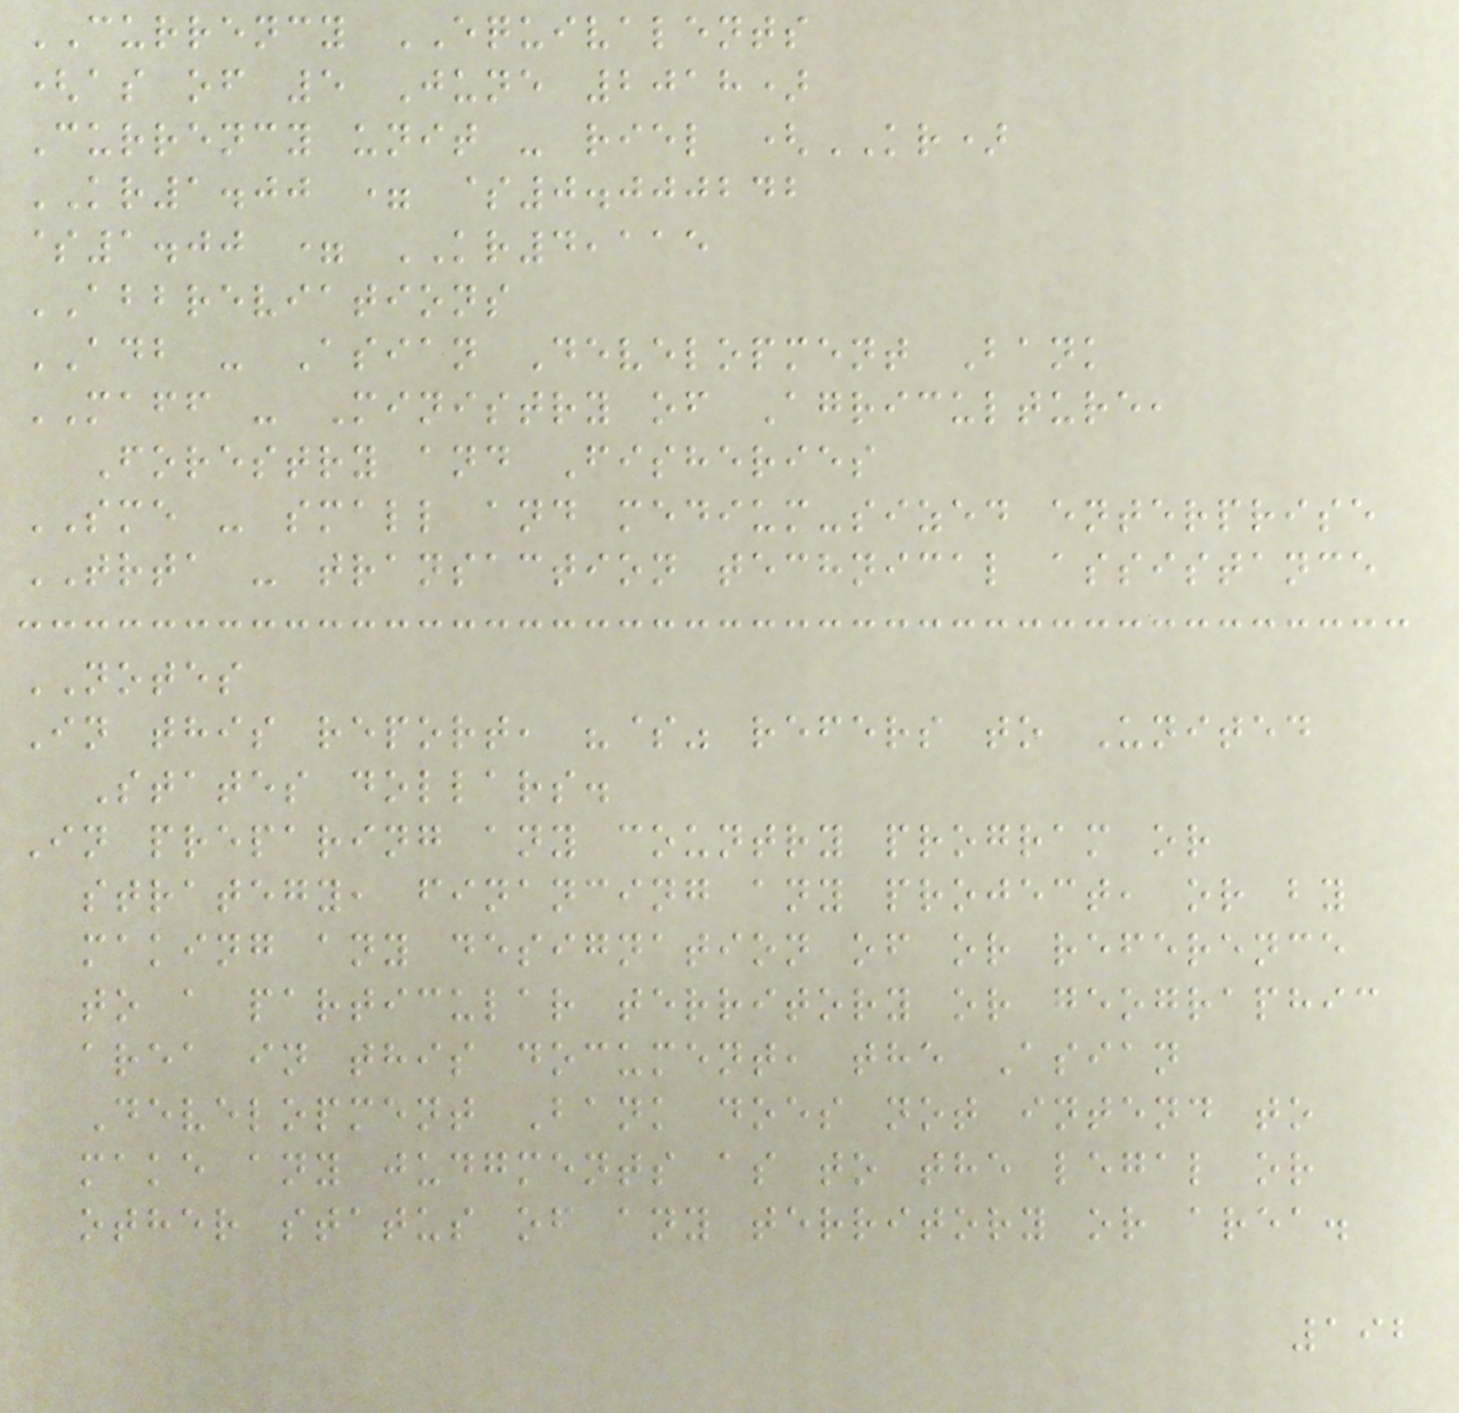CURRENCY EQUIVALENTS
(as of 5 June 2018)
Currency unit - riel (KR)
KR1.00 = $0.000242
$1.00 = KR4,115
ABBREVIATIONS
ADB - Asian Development Bank
MAFF - Ministry of Agriculture,
Forestry and Fisheries
SME - small and medium-sized enterprise
TRTA - transaction technical assistance
NOTES
In this report, "$" refers to United
States dollars.
In preparing any country program or
strategy, financing any project, or by
making any designation of or reference
to a particular territory or geographic
area in this document, the Asian
Development Bank does not intend to
make any judgments as to the legal or
other status of any territory or area.
192
